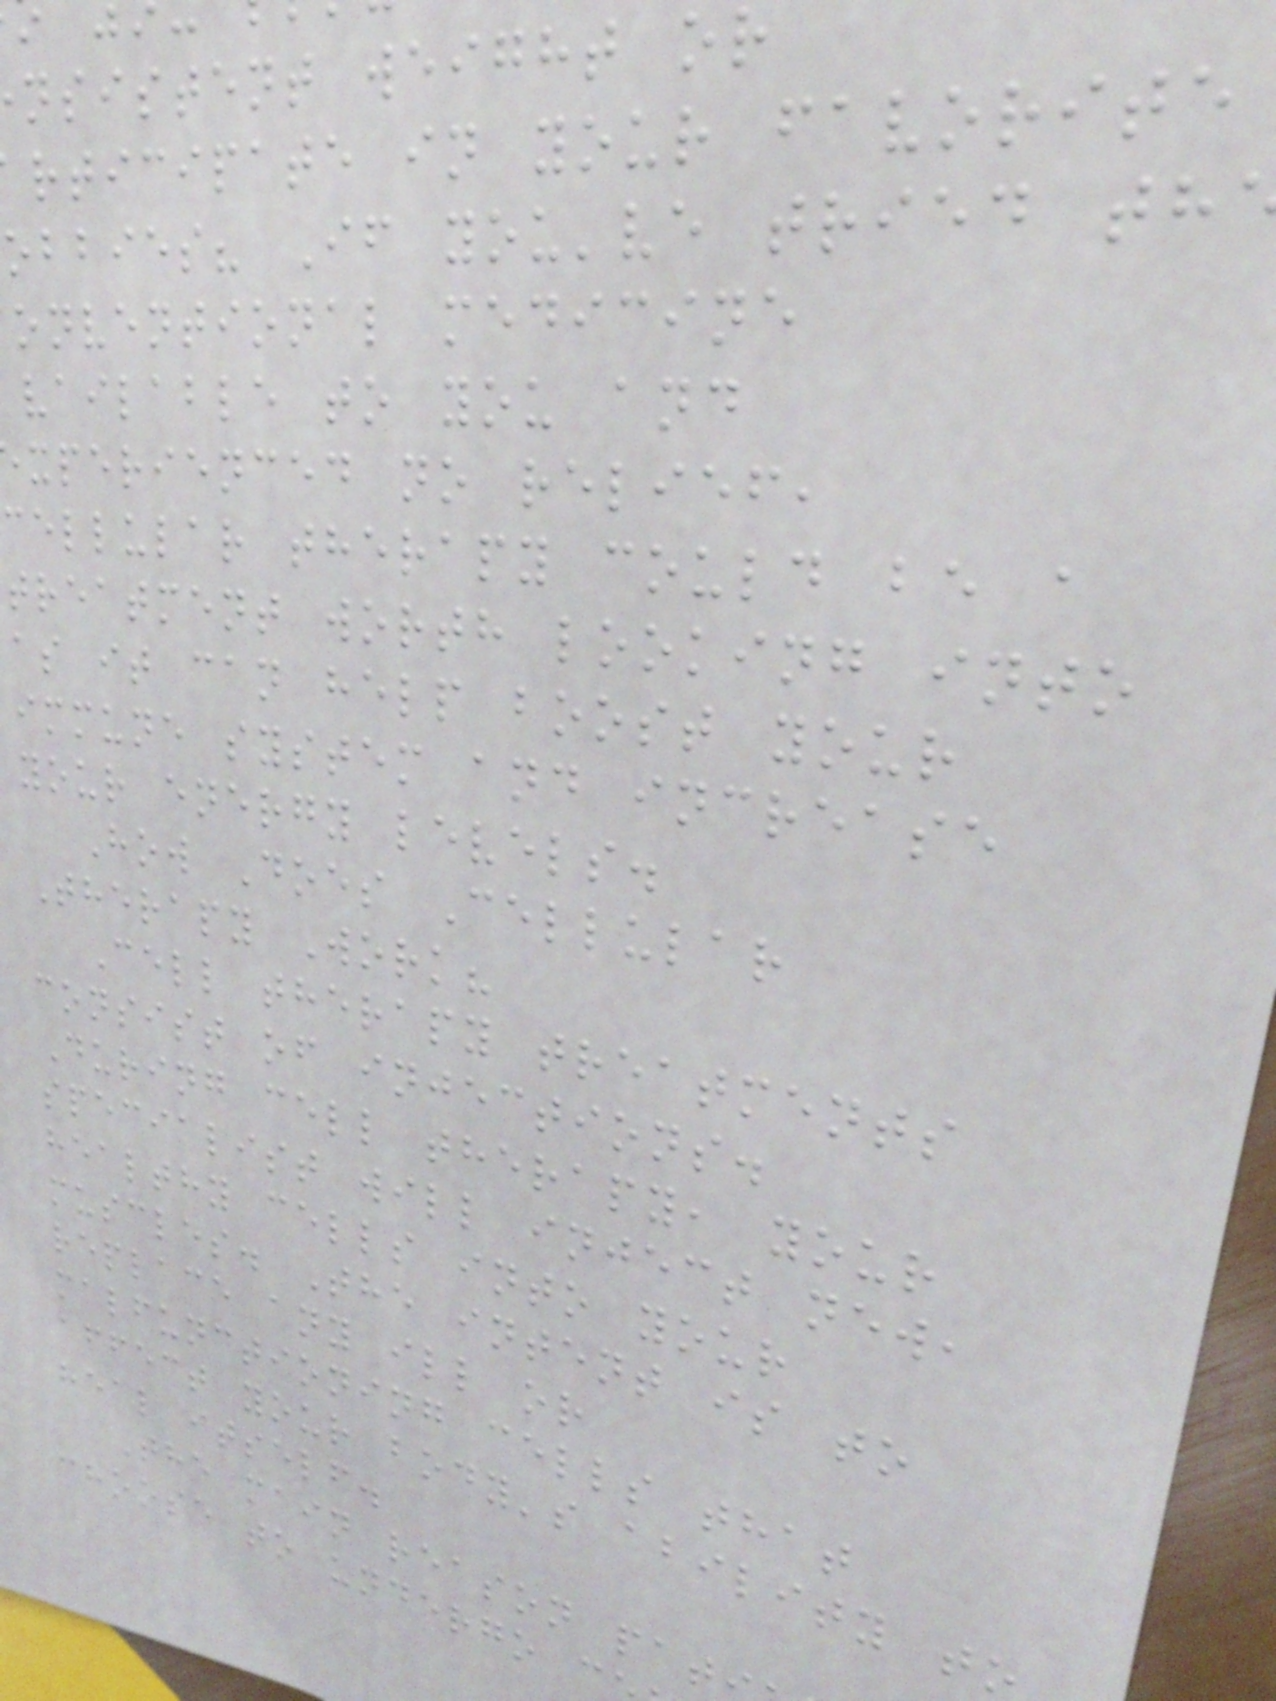nsistent weight or
rticipate in your favorite
obbies? If you've tried th
onventional medicine
vailable to you and
xperienced no relief,
cellular therapy could be a
treatment worth looking into
as it can help boost your
immune system and increase
your energy levels.
How Does Cellular
Therapy Work?
Cell therapy treatments
consist of injections.
During cell therapy, your
specialist will inject new,
healthy cells into your
muscles. The intent is to
replace any ill or
malfunctioning cells that
affect your body's ability to
heal itself.
The main reason pat
choose to undergo c
